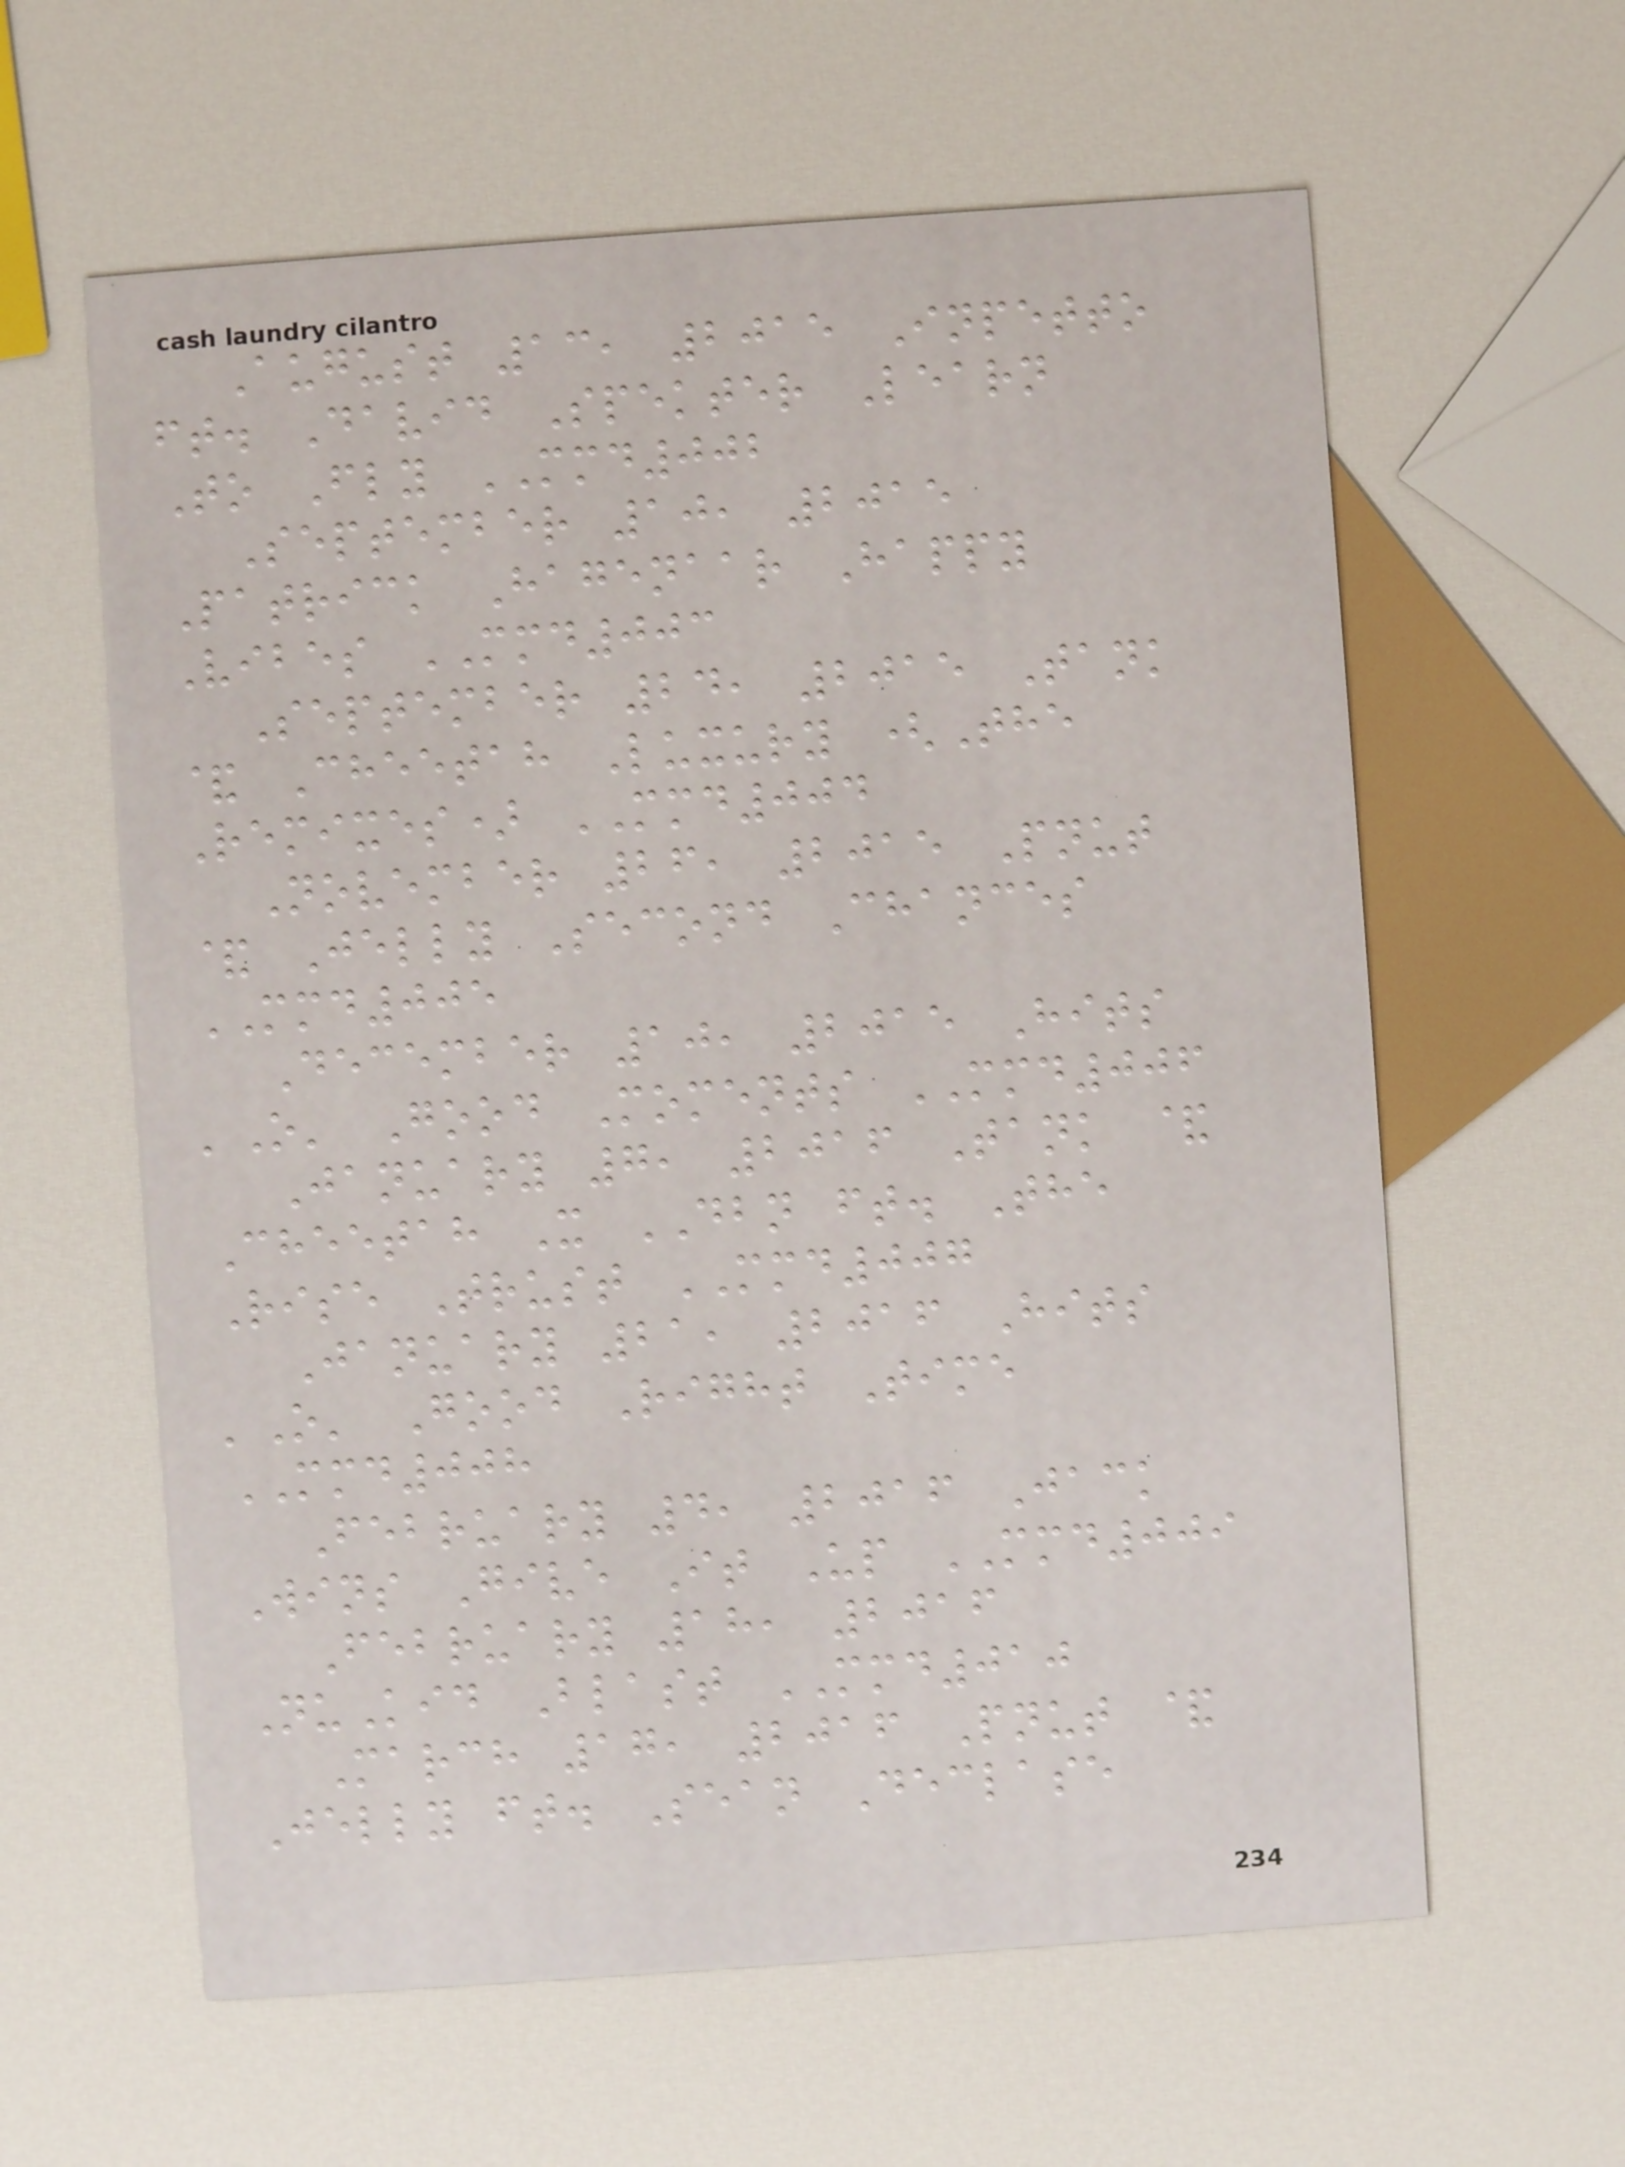August 13, 2015 Inpetto
ft. David Spekter Learn
To Fly MMD002
September 10, 2015
Patrick Hagenaar Happy
Vibes MMD003
September 24, 2015 Tank
& Cheetah Luxury (The
Remixes) MMD004
November 26, 2015 Pnut
& Jelly Second Chances
MMD005
December 10, 2015 Hits
'O' Good Moments MMD006
January 7, 2016 Tank &
Cheetah X DBN ft. The
Rise Trust MMD007
January 21, 2016 Hits
'O' Good Right Time
MMD008
February 4, 2016 Jack
Wins Give It Up MMD009
February 18, 2016
NuKid Blast MMD010
March 17, 2016 Pnut &
Jelly ft. Sean Declase
